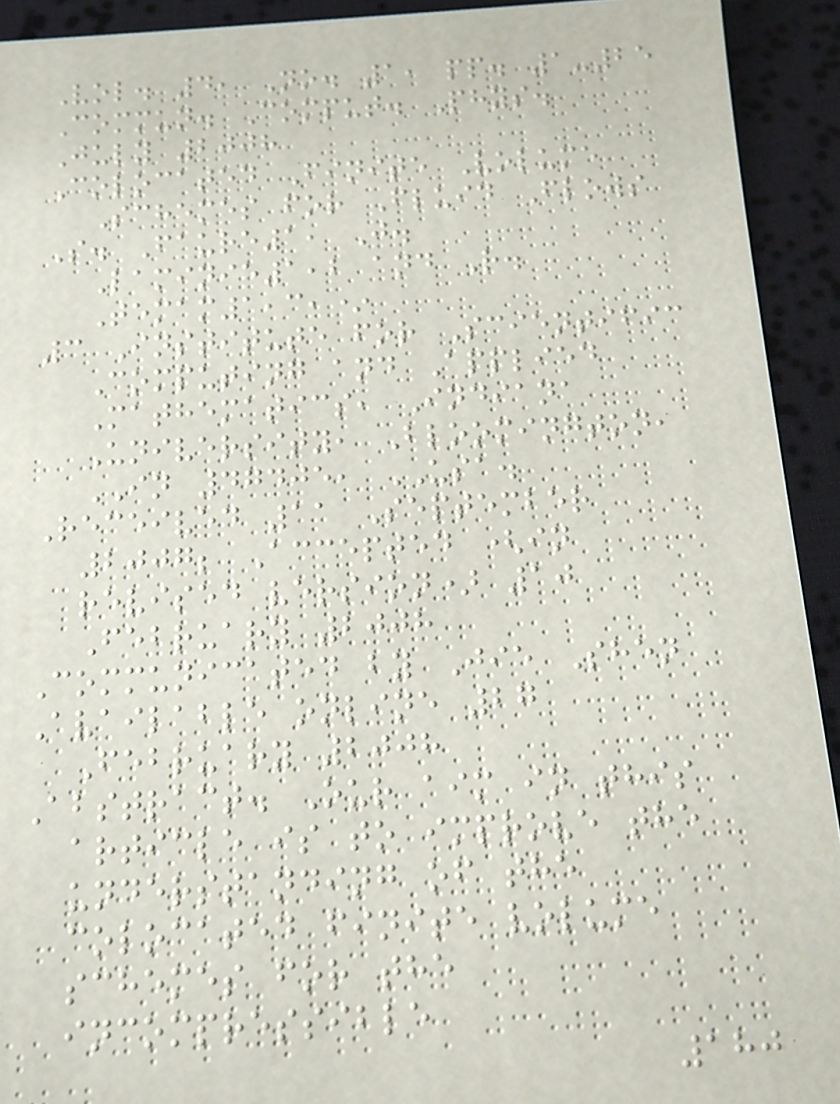Vol. 4, No. 1, pp. 1-25
Commun. Comput. Phys.
July 2008
Colocated Finite Volume
Schemes for Fluid Flows
S. Faure1, J.
Laminie1,2 and R.
Temam1,3,*
3 Institute for Scientific
Computing and Applied
Mathematics, Indiana
University, Bloomington,
IN 47405, USA.
Received 11 September
2007; Accepted (in
revised version) 10
February 2008
Communicated by Jie Shen
Available online 27
February 2008
Abstract. Our aim in this
article is to improve the
understanding of the
colocated finite volume
schemes for the
incompressible
180
